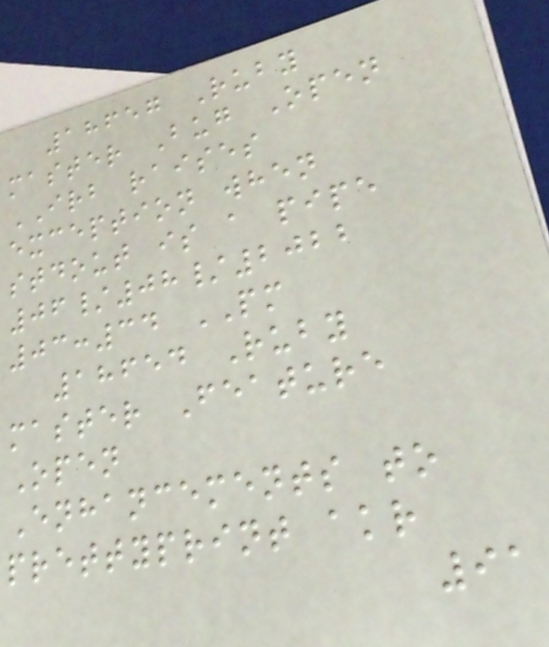18657 Ruby
master Bug Open
IRB raises
exception when
stdout is a pipe
06/08/2022
03:34 PM
18654 Ruby
master Feature
Open
Enhancements to
prettyprint akr
91
